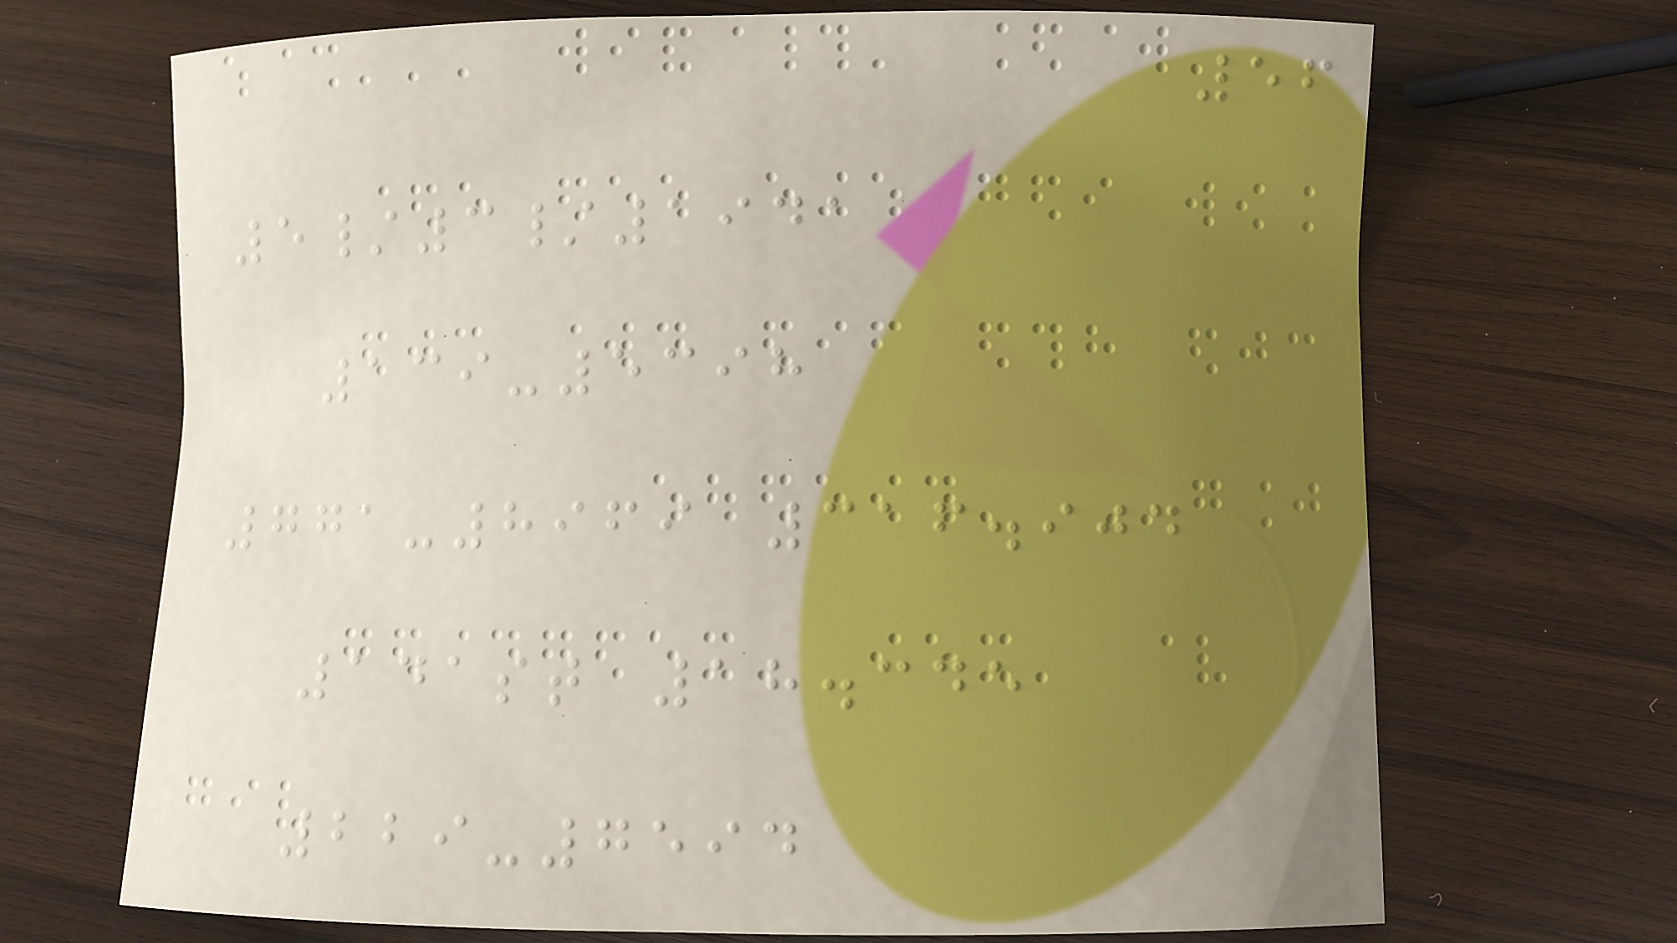56
5/3/1941
139-5398
771-8969 316.904
141st 18.345
229-7594
